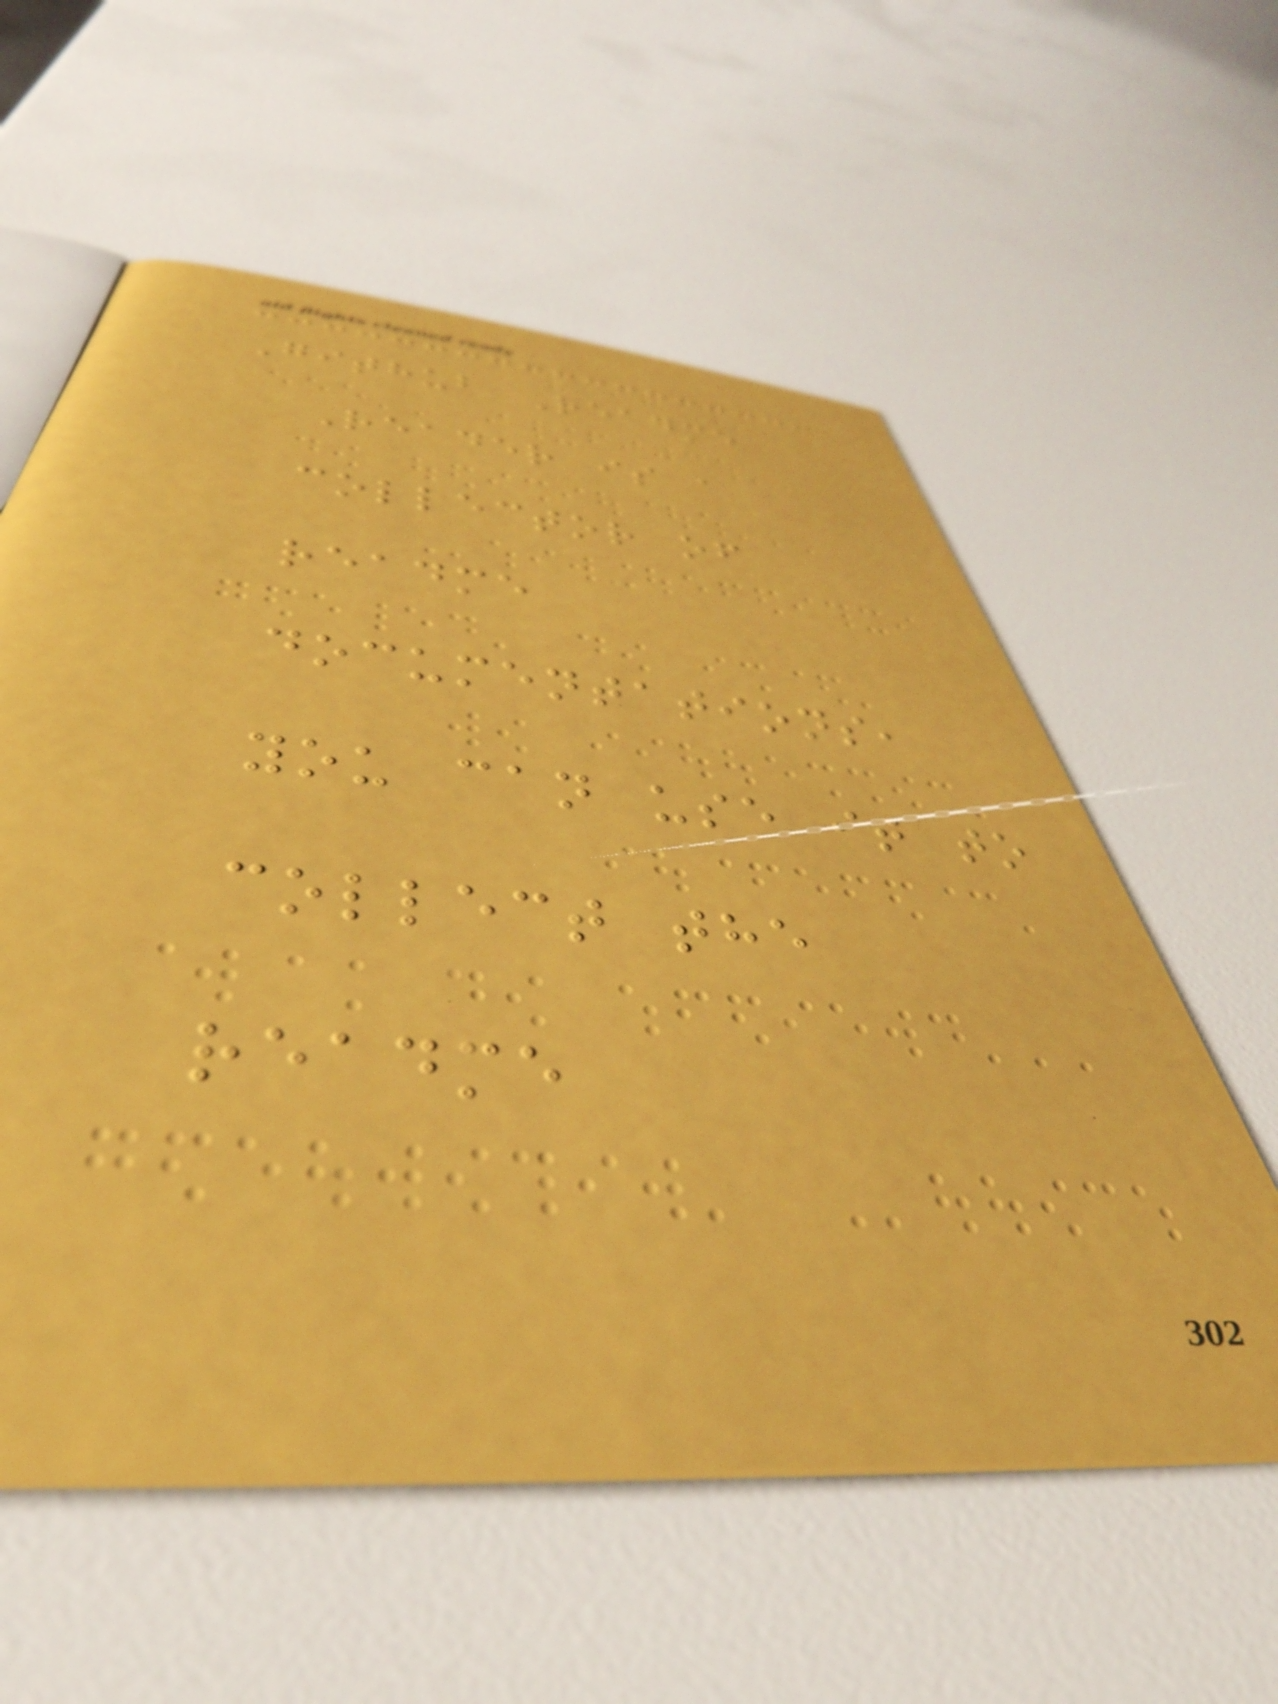Github Readme
Reader is a
collector of
readme
documentations,
you can use it to
collect the
readme
